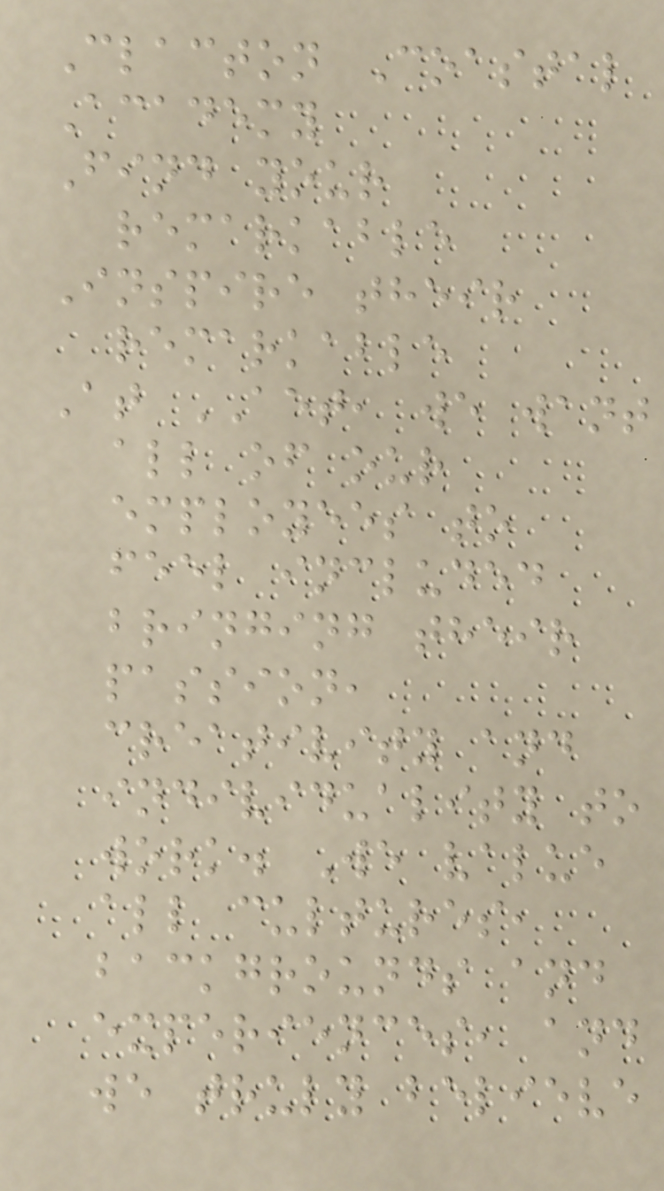Clacton Coastal
Academy
Find your
remarkable
Inspire their
remarkable
At AET, we want
all of our
employees to
feel included
bringing their
passion,
creativity and
individuality to
work. We value
all cultures,
backgrounds and
experiences, and
we truly believe
